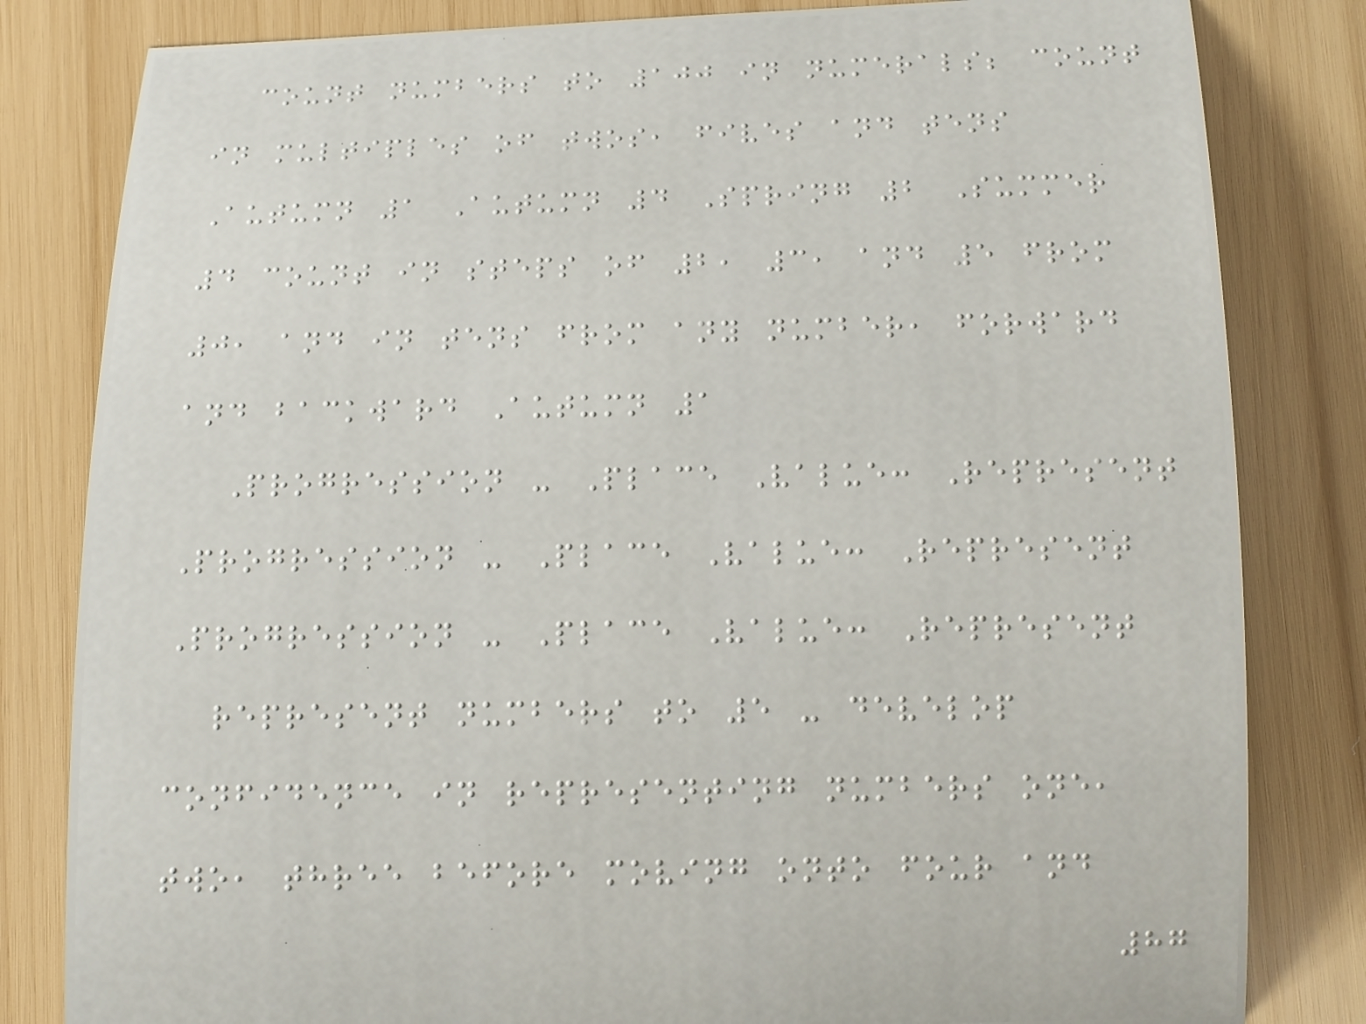count numbers to 100 in numerals; count
in multiples of twos, fives and tens
Autumn 1 Autumn 4 Spring 2 Summer
4 count in steps of 2, 3, and 5 from
0, and in tens from any number, forward
and backward Autumn 1
Progression - Place Value: Represent
Progression - Place Value: Represent
Progression - Place Value: Represent
represent numbers to 5 - develop
confidence in representing numbers one,
two, three before moving onto four and
87
